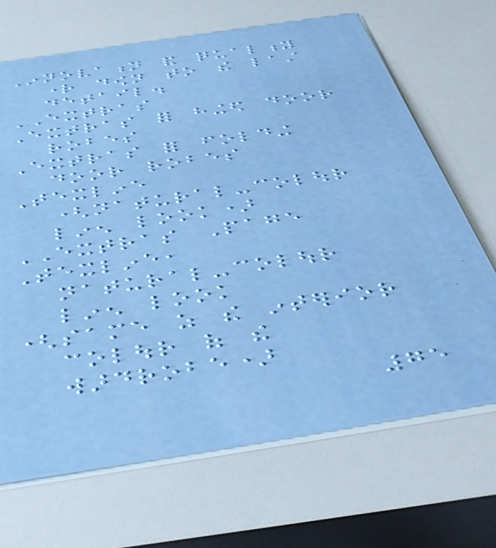Innovation and quality
right down to the last
detail.
EXTRAS
Extras for hinged door
robes
Extras for folding
door robes
Texline
(natural-colour
linen look)
EXTRAS Page
Texline,
natural-colour
linen look
(same as the interior
colour of the
wardrobe)
75
